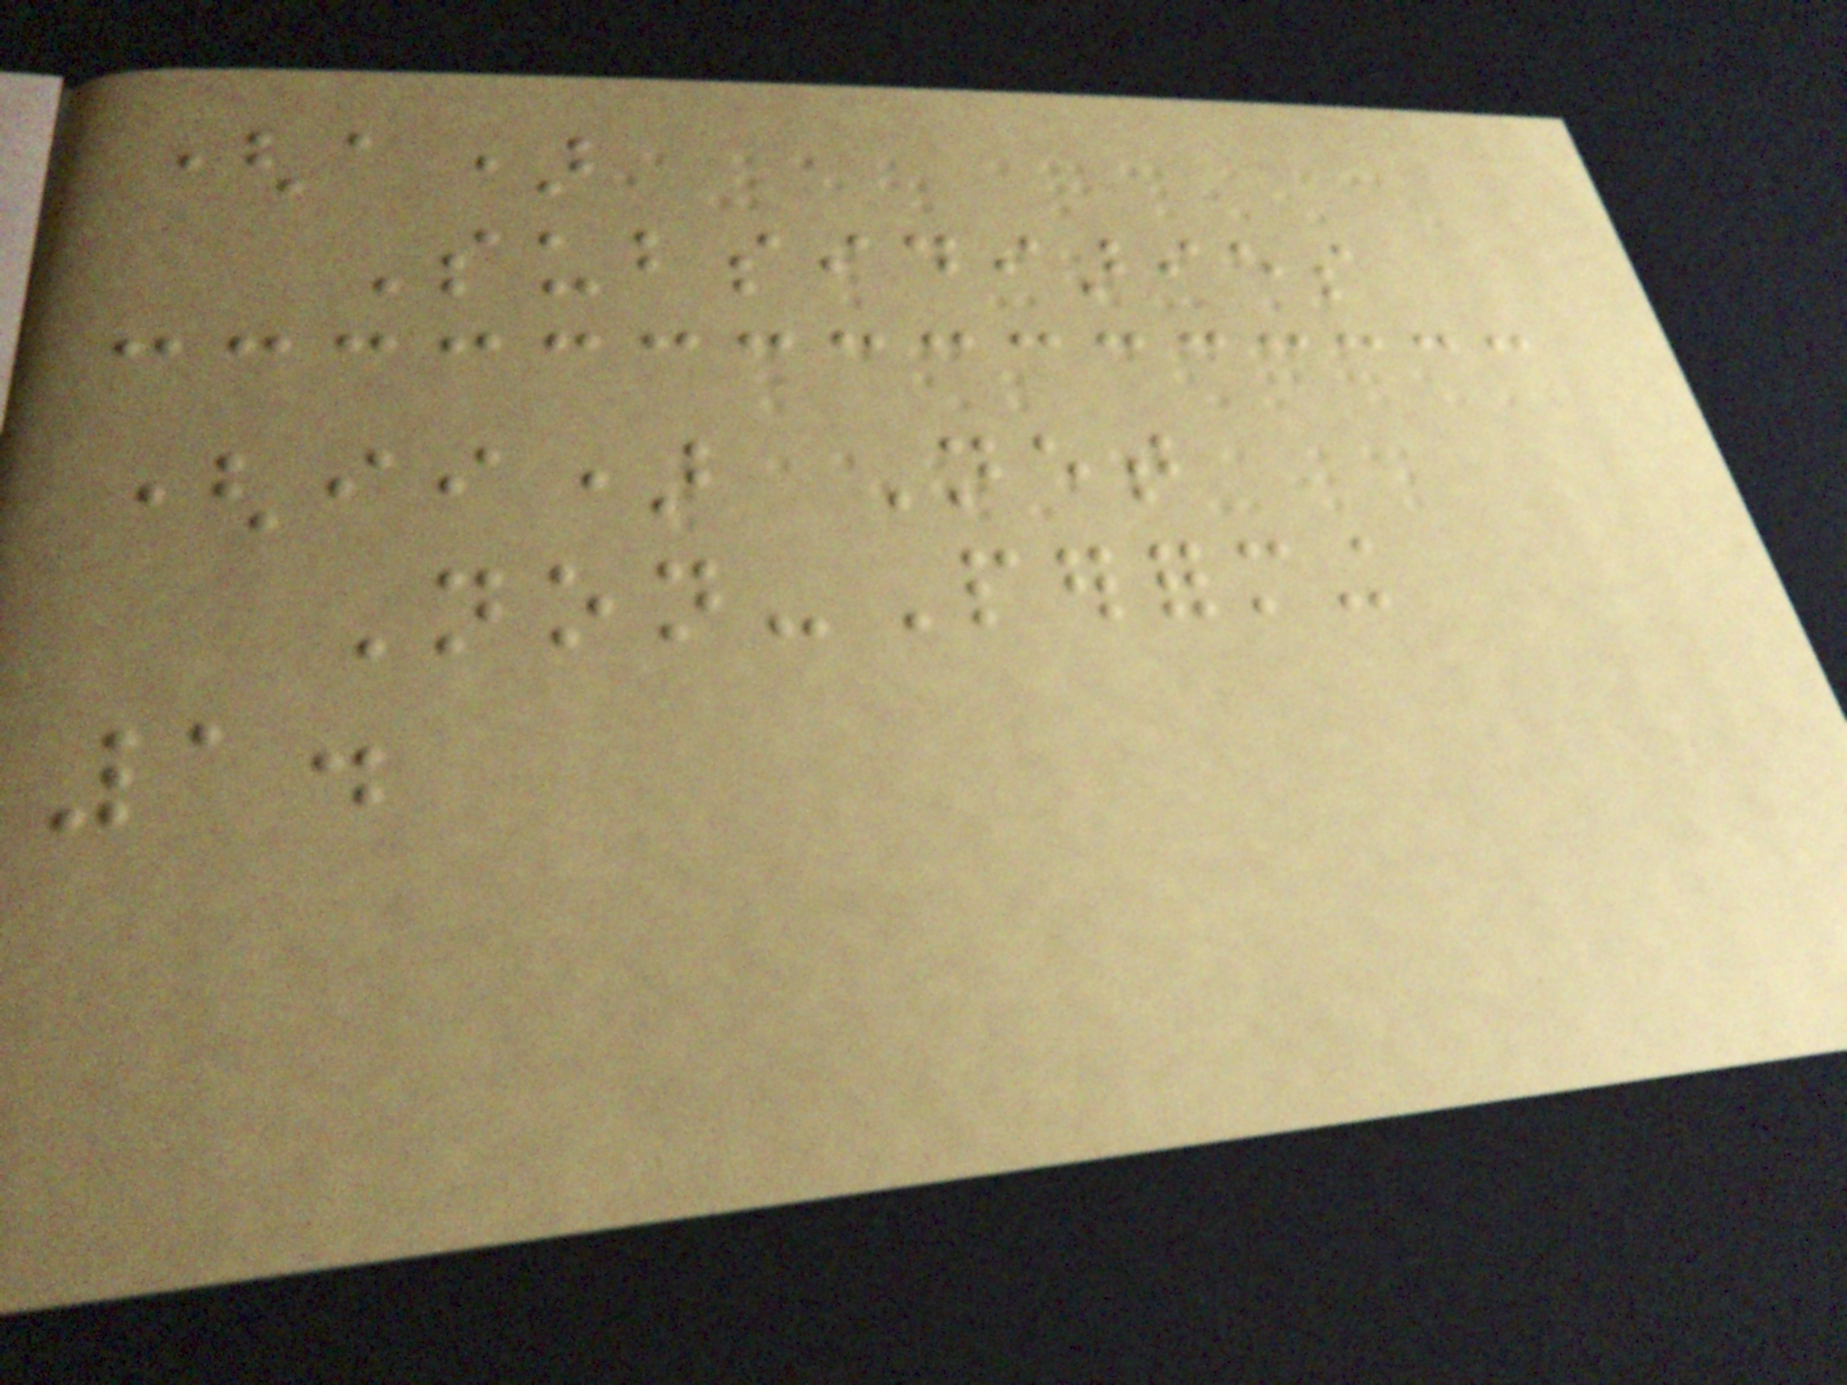(a)
Subsidiaries
(ii) Net
Non-Performing
1.
